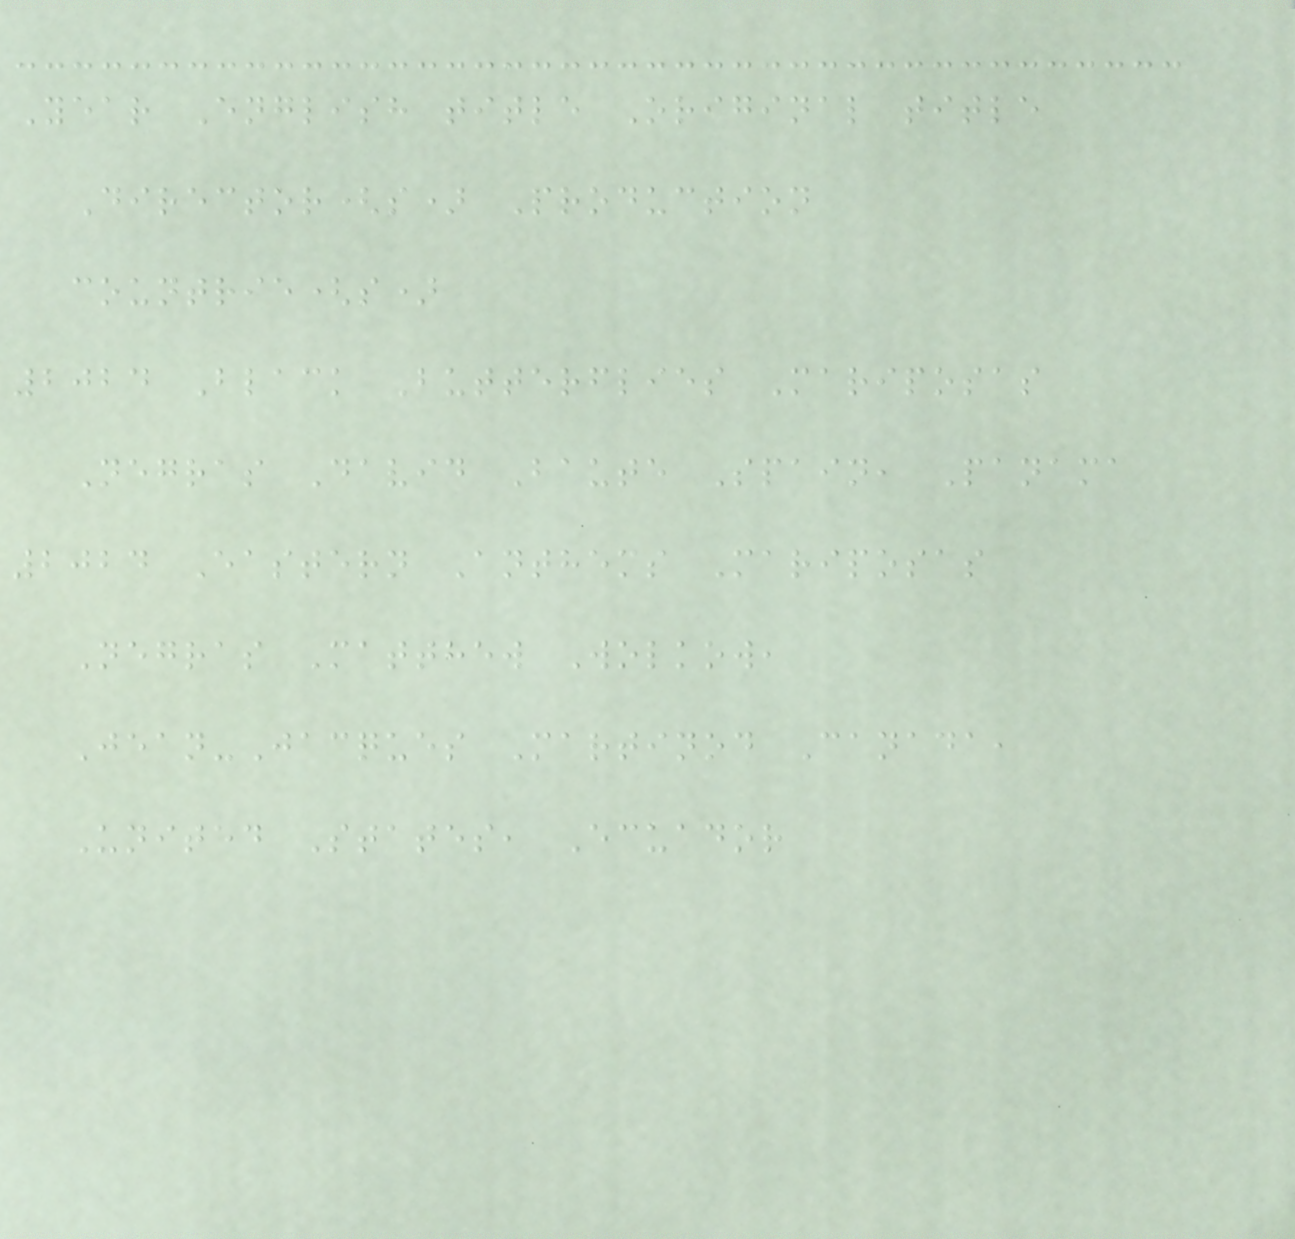Year English title Original title
Director(s) Production
countrie(s)
2024 Black Butterflies Mariposas
Negras David Baute Spain, Panama
2024 Eastern Anthems Mariposas
Negras Matthew Wolkow,
Jean-Jacques Martinod Canada,
United States, Ecuador
